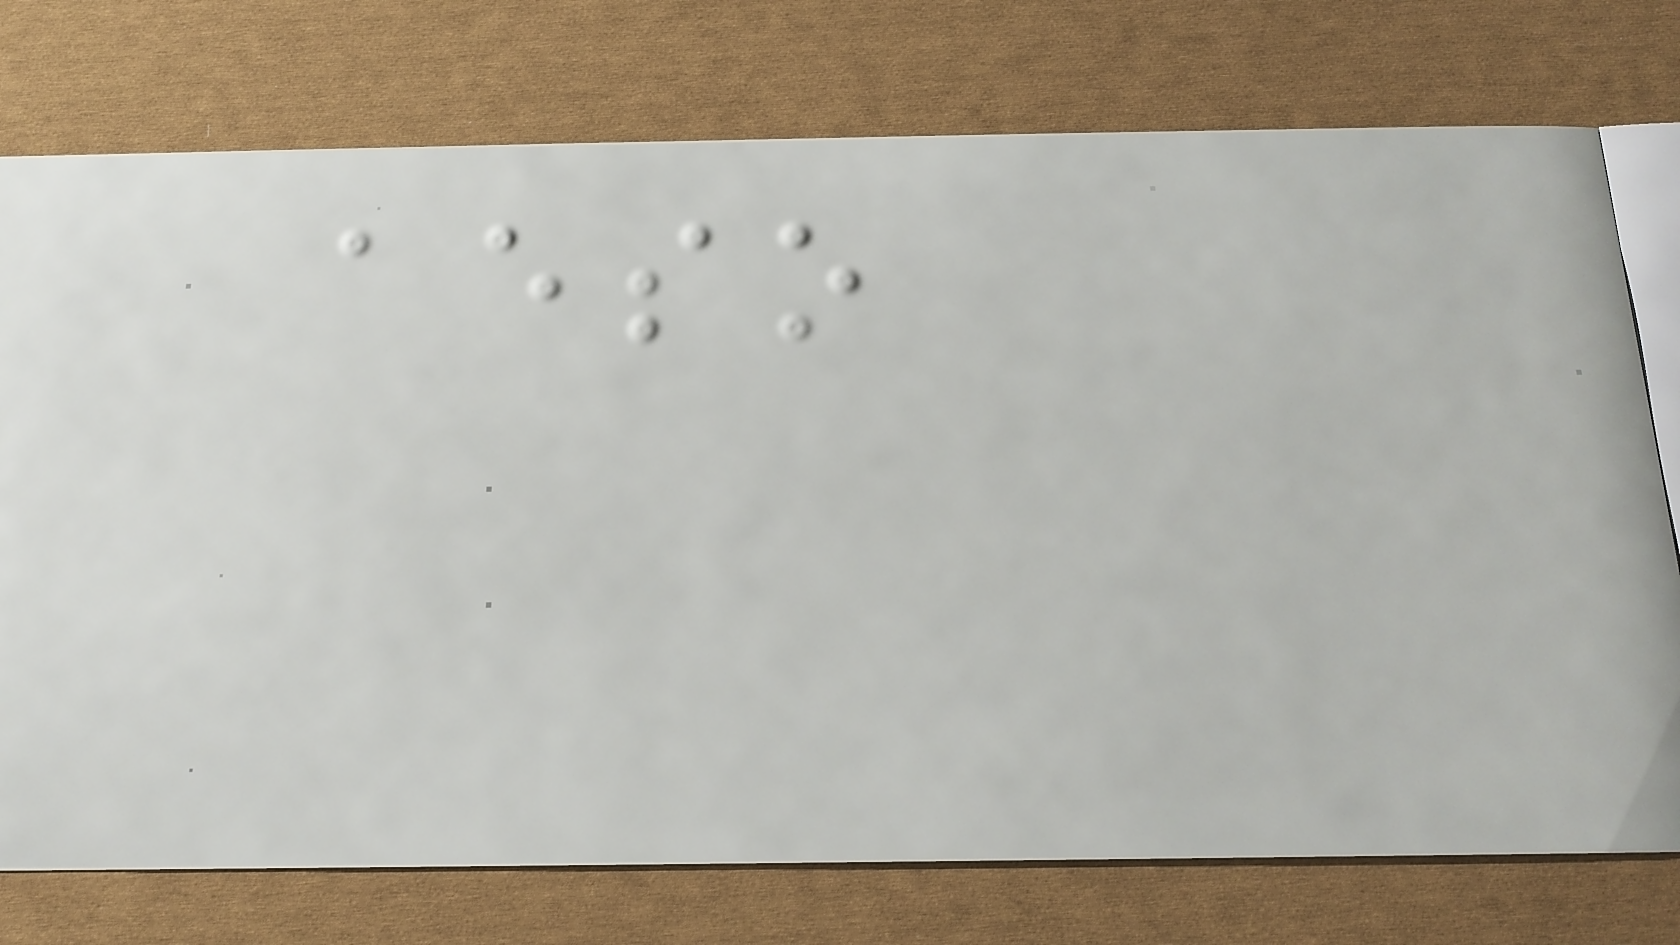aeso
